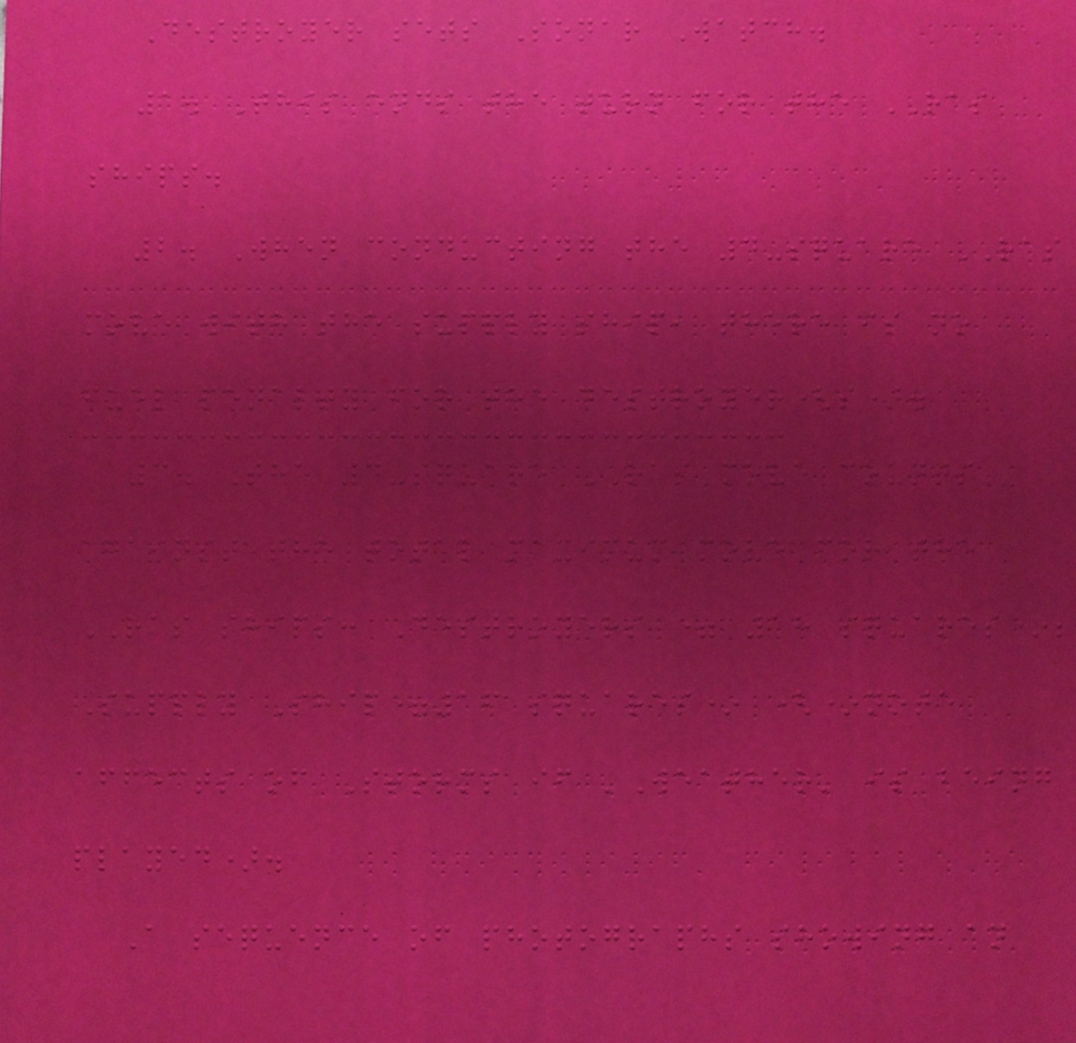Destroyer sets Sonar Watch.
1. This ends the turn for the RAS
ships.
2. When conducting the 4-square RAS
move with the supply ship, there is no
fuel penalty for the destroyer(s).
3. The 4-square RAS move counts
against the total maximum move for the
RAS ships: Destroyers = 18 squares*;
Supply Ship=16 squares* (*note
affects of Storms if 'Weather' is being
played).
A sequence of photographs showing an
